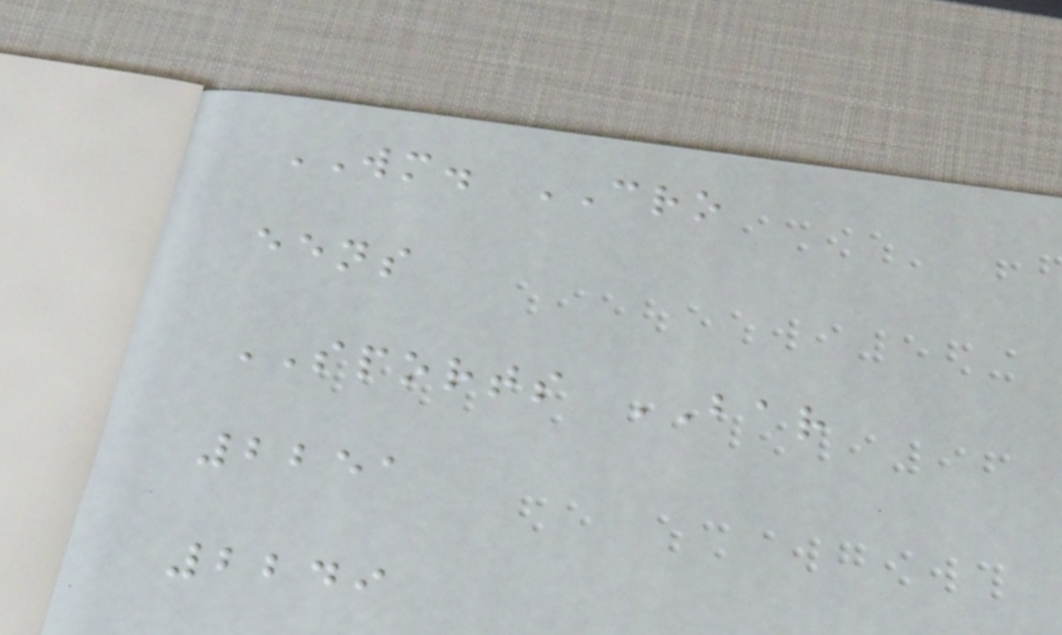WM. CRO
eens
SPORTS BAR
2251
2249
